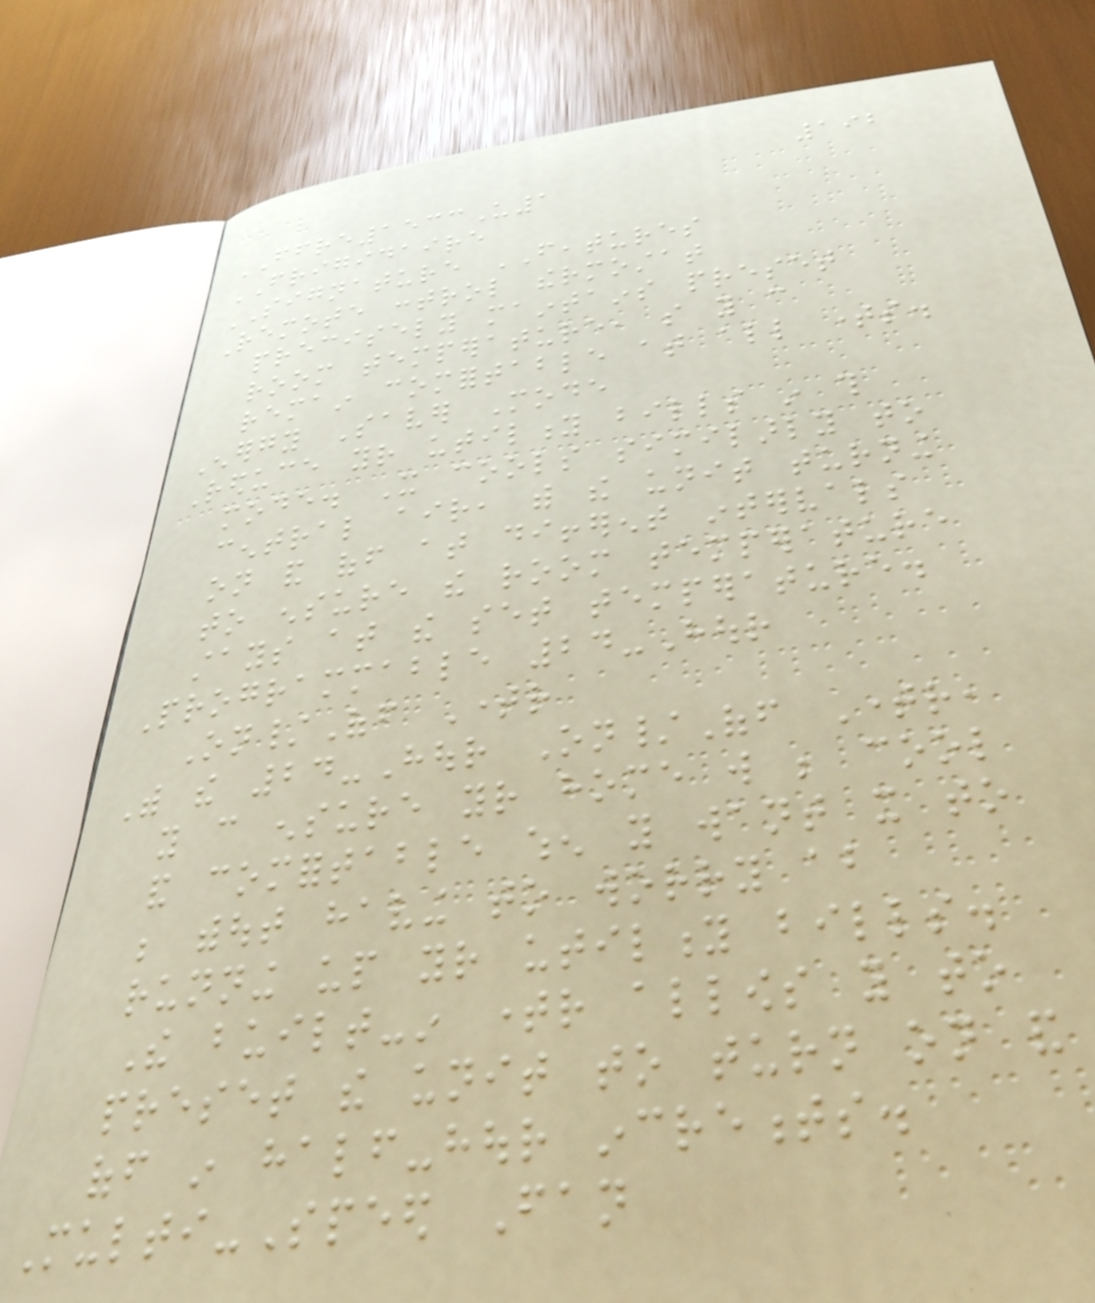192
FFRE1533U1
FRIGIDAIRE
SIGNATURE FEATURES
Remote control thermostat
precisely maintains preset
room temperature, so you can
remain comfortable at all times.
Energy Saver Mode
Reduce your utility bills in this
mode. It cools similarly to
central air, with the unit turning
on and off at different intervals
to ensure the room temperature
stays at the set temperature.
Programmable 24-Hour
On/Off Timer
With the 24-Hour On/Off Timer,
you can ensure your home will be cool
and comfortable when you want it to
be without having to worry about
running up your utility bills.
The built-in timer allows you to
preset the unit to turn on and
off in half-hour increments.
Multi-Speed Fan
